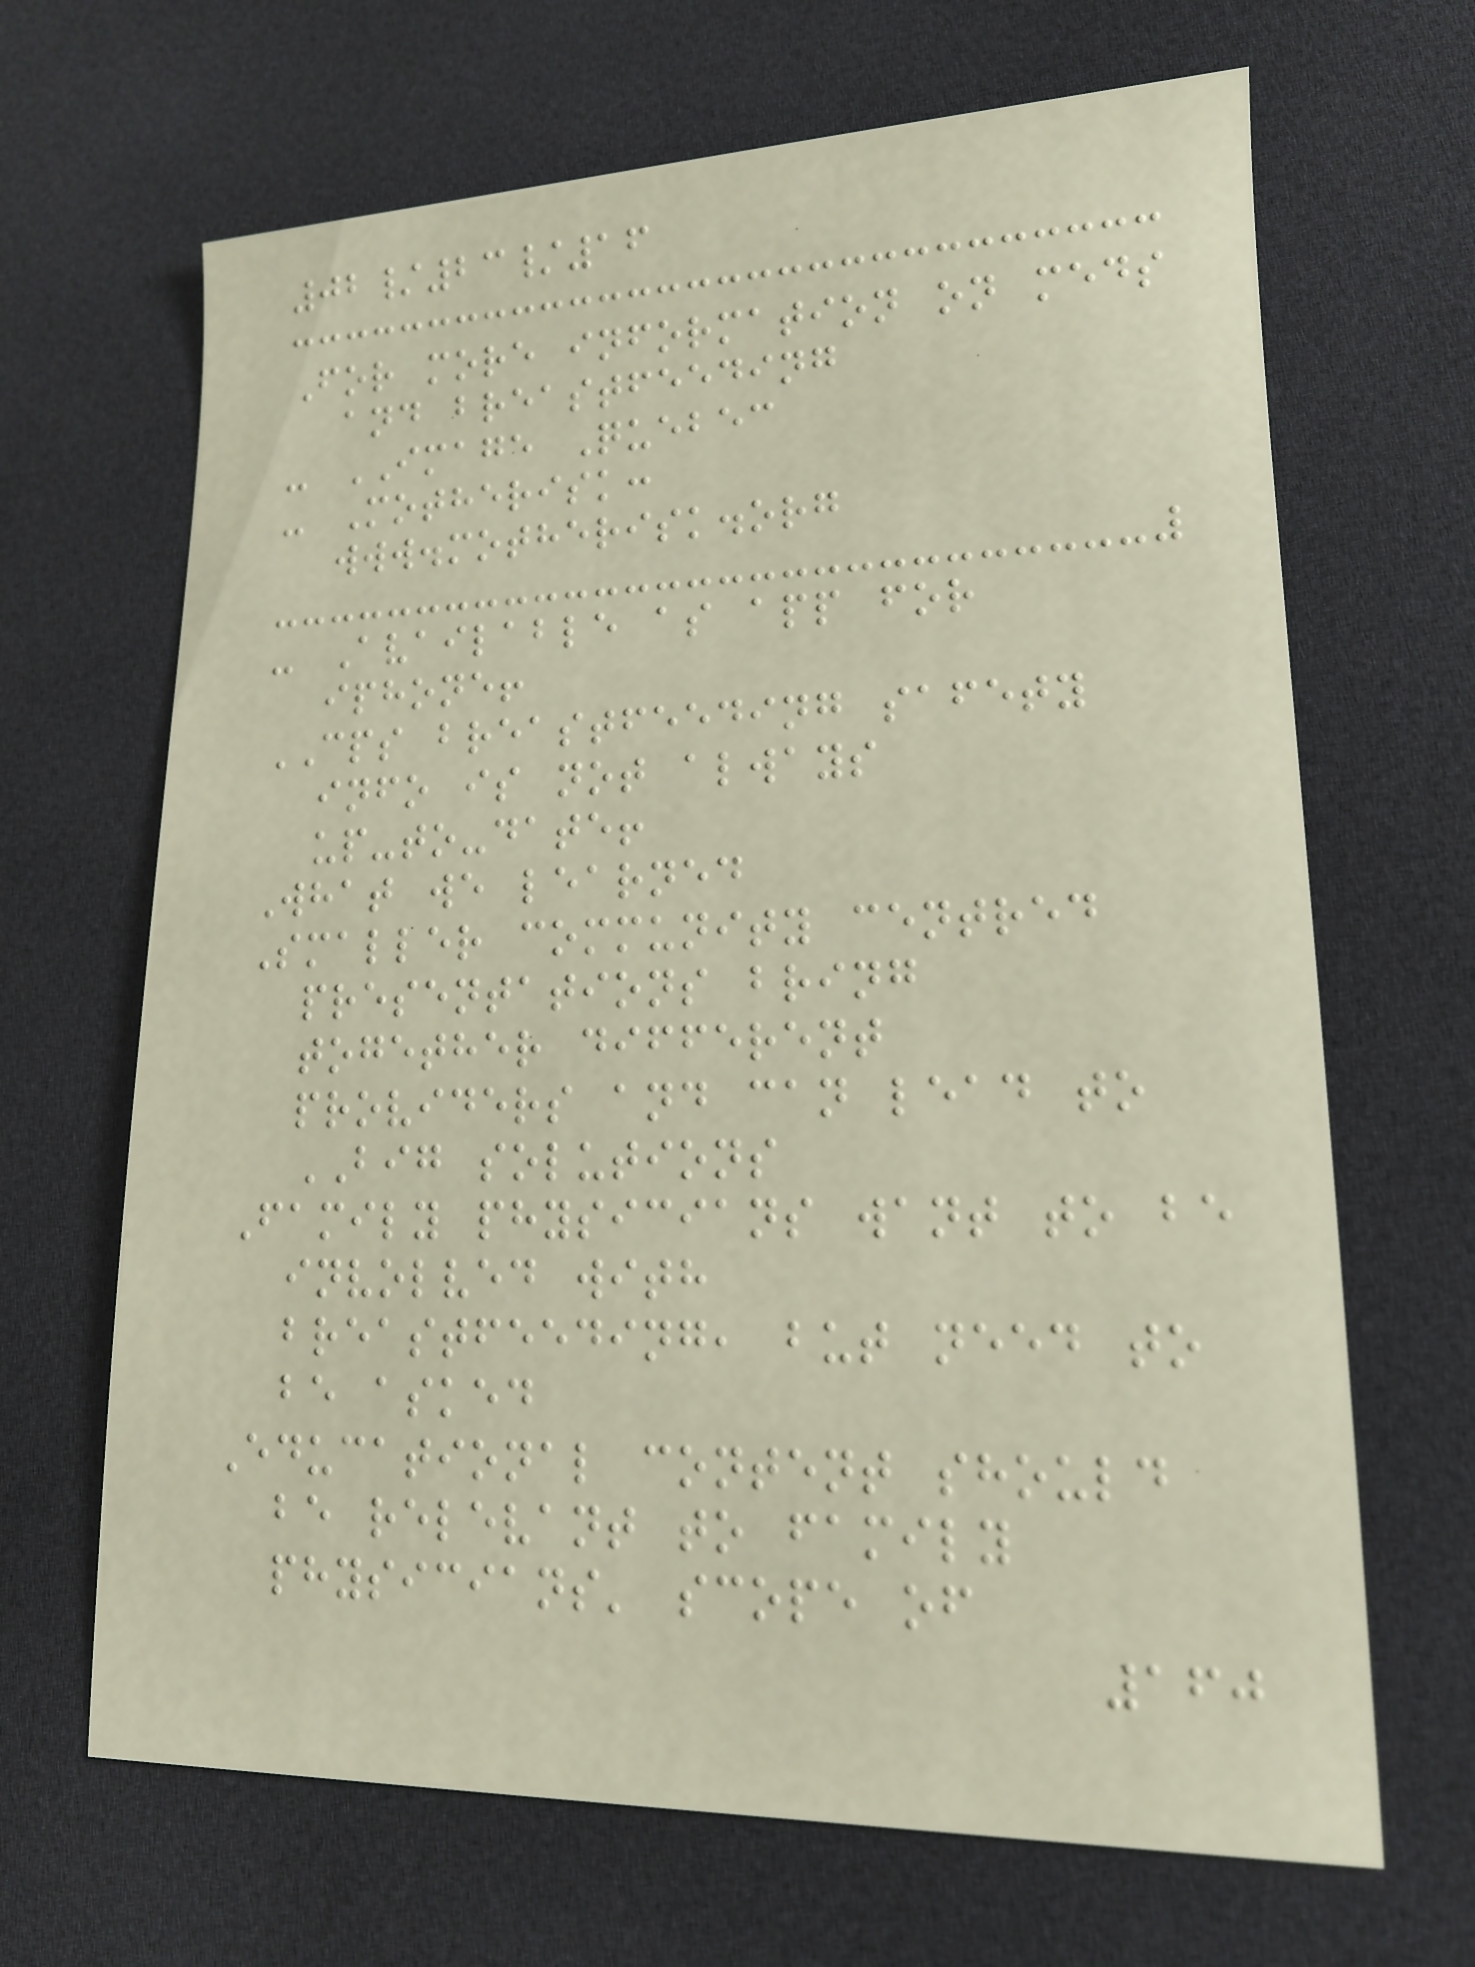02/23/16
For more information on meds
and breastfeeding
- IMAGE Quebec
- Motherisk:
www.motherisk.org
- Available as app for
iphone!
CPS breastfeeding safety
info is not always
up-to-date!
What we learned
Smaller community centred
presentations bring
together different
providers and can lead to
BIG solutions
Family physicians want to be
involved with
breastfeeding, but need to
be asked
Educational content should
be relevant to family
physicians' scope of
160
